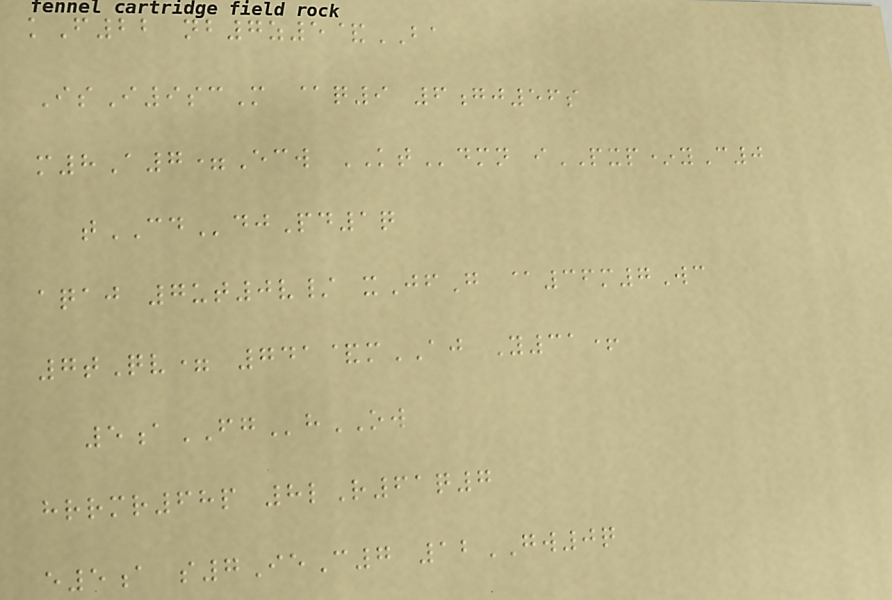kF22 nb7z5&BA
IsI9scM @q9 6gj56s
m8A7=Ecw KTdmn iPXP*yC0
tCDdjPd1q
aqaj 7ut0v/ xJfG @36m7Wc
7tQv= 741&mAJ Y31+
5aFGhOW
hrrmr68p 8lR61q7
e5a s7IeC7 12GW0q
